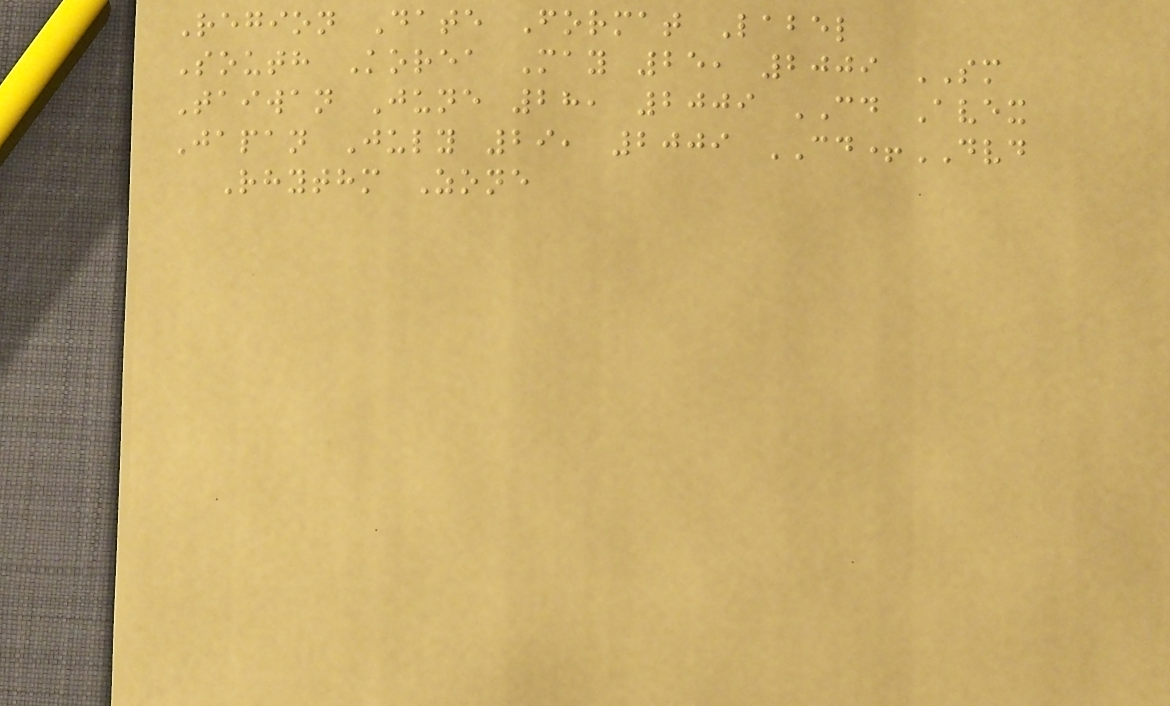Region Date Format Label
South Korea May 25, 2009 SM
Taiwan June 28, 2009 CD Avex
Japan July 29, 2009 CD+DVD
Rhythm Zone
